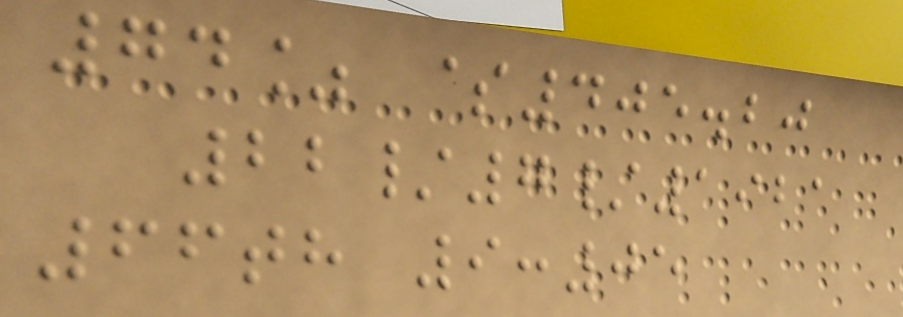74% $405.20
22/7/1921
66th 9:05
